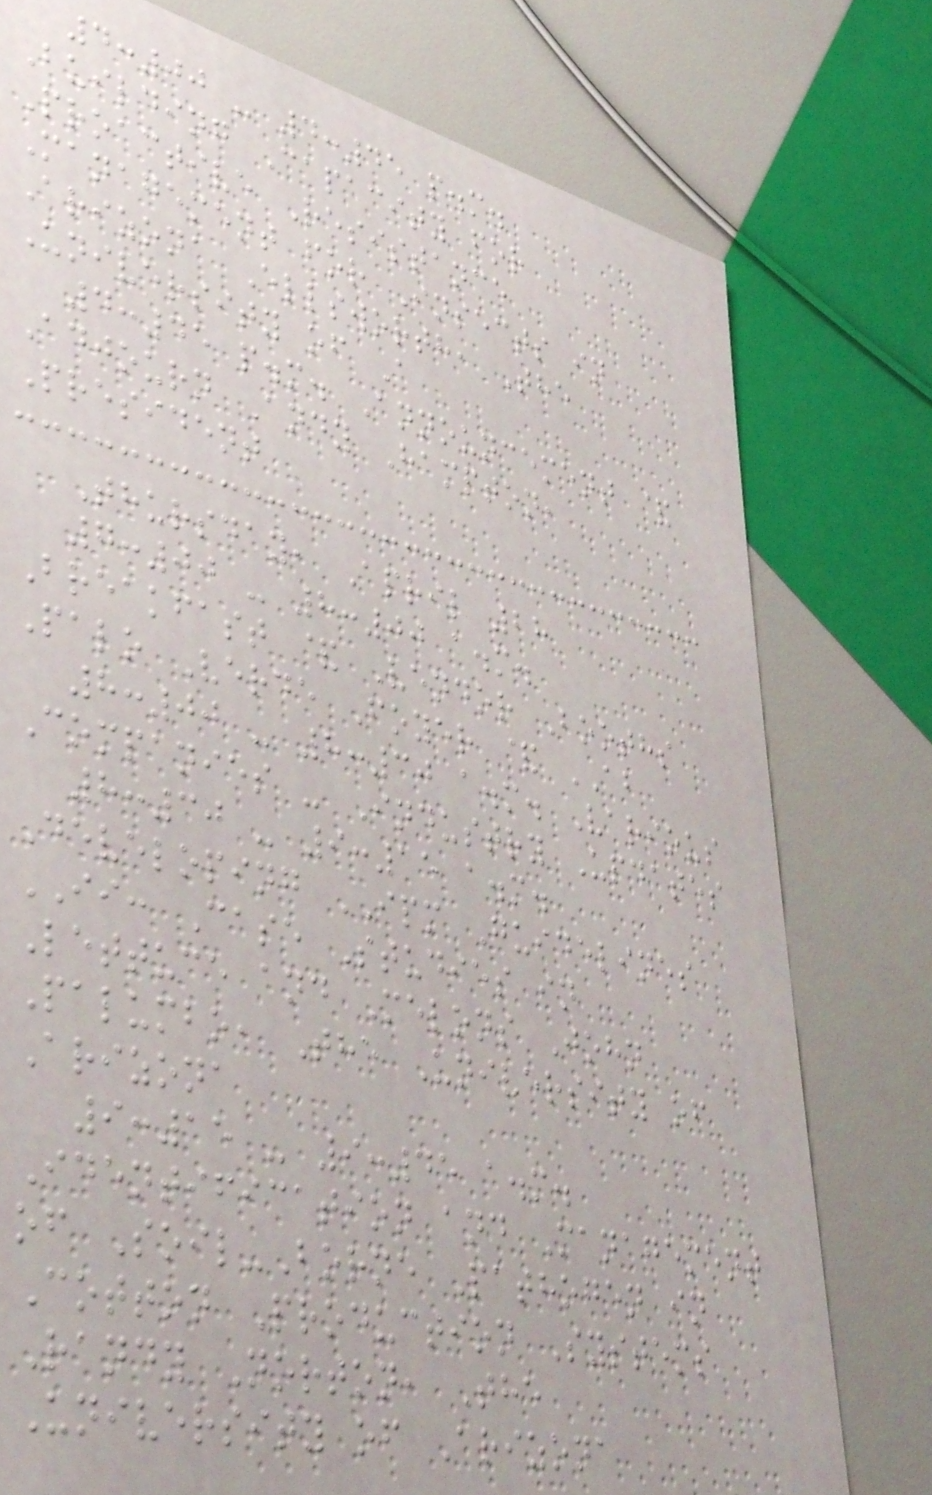4:00 - 4:45 p.m.
Building Capacity for
Proactive Resistance
Management for Insects in
Arizona Ellsworth, The
University of A
4:45 p.m. Announcement &
Adjourn Andy Hampton,
President
Thursday, April 28
7:00 - 8:00 a.m.
Breakfast & Vendor Booths
Palo Verde Foyer & AB
8:00 - 8:30 a.m. Various
Companies - Industry Updates
8:30 - 9:15 a.m.
Developing IPM Guidelines
II: Case Studies in
Lettuce and Melons John
Palumbo, The University of
Arizona
9:15 - 9:45 a.m.
Identification and Management
of Soil-Borne Pathogen in
Cotton Production Systems
Randy Norton, The
University of Arizona
